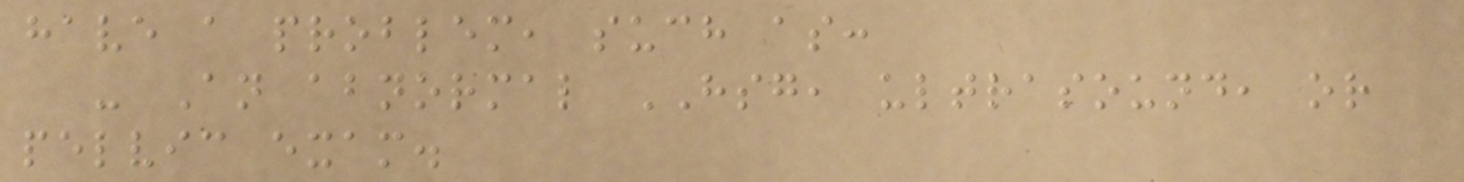have a problem, such as:
- An abnormal HSG, ultrasound, or
pelvic exam.
